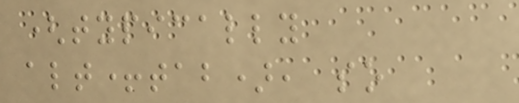(typically
alt+tab), so
